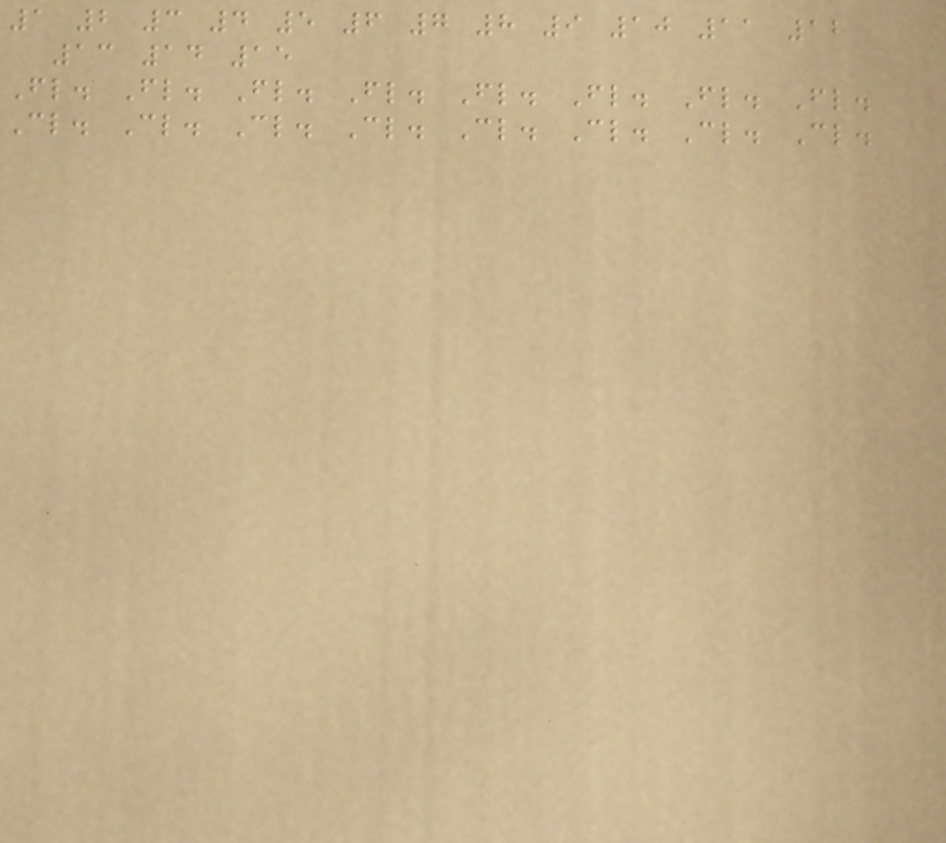1 2 3 4 5 6 7 8 9 10 11 12
13 14 15
Fl. Fl. Fl. Fl. Fl. Fl. Fl. Fl.
Cl. Cl. Cl. Cl. Cl. Cl. Cl. Cl.
